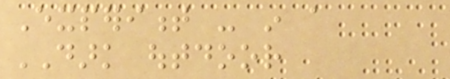Experiment - in a
DARK outdoor
